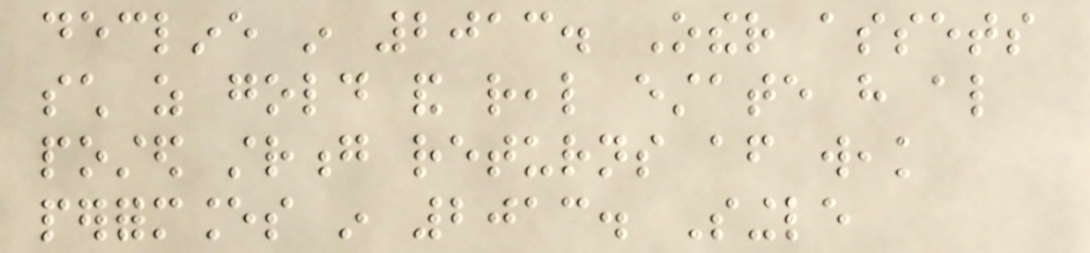decline in 2013. Other assets
such as gold and real estate have also
posted strong returns after weak
performances in 2013. Single
